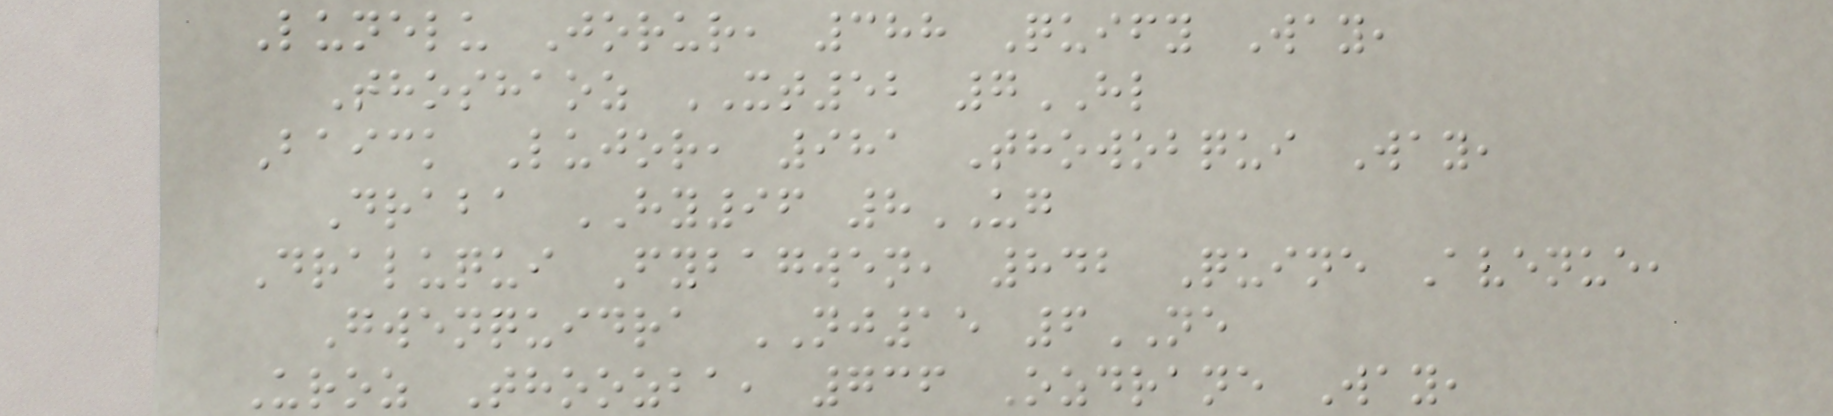Lunelu Jorur, 388 Quify Way,
Thoshaoz XT52 7HL
Baick Lujor, 981 Thowobqui Way,
Draba HY96 8UG
Draluqui Fybagwen, 842 Quine Avenue,
Gwenquidra NJ15 6NE
Uroz Thoozba, 736 Ozdrane Way,
